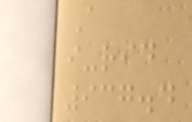A
i-rid
937.4
